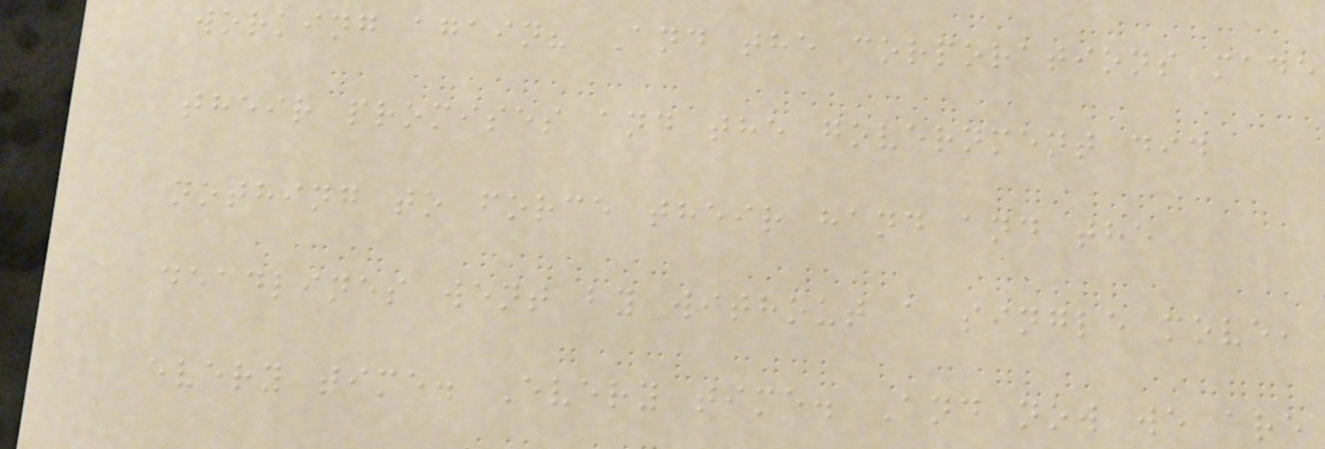working again? And the corporations made
their promises and the government did
nothing to force their hand and the
deadlines went by without a single move,
every time. Every time. And now we are
